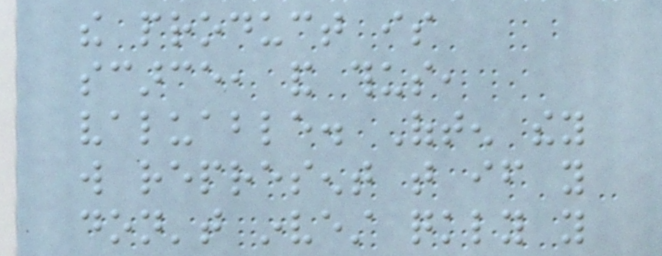the product is
scarce, and thus,
valuable. Often they
will represent that if you
don't invest quickly you
